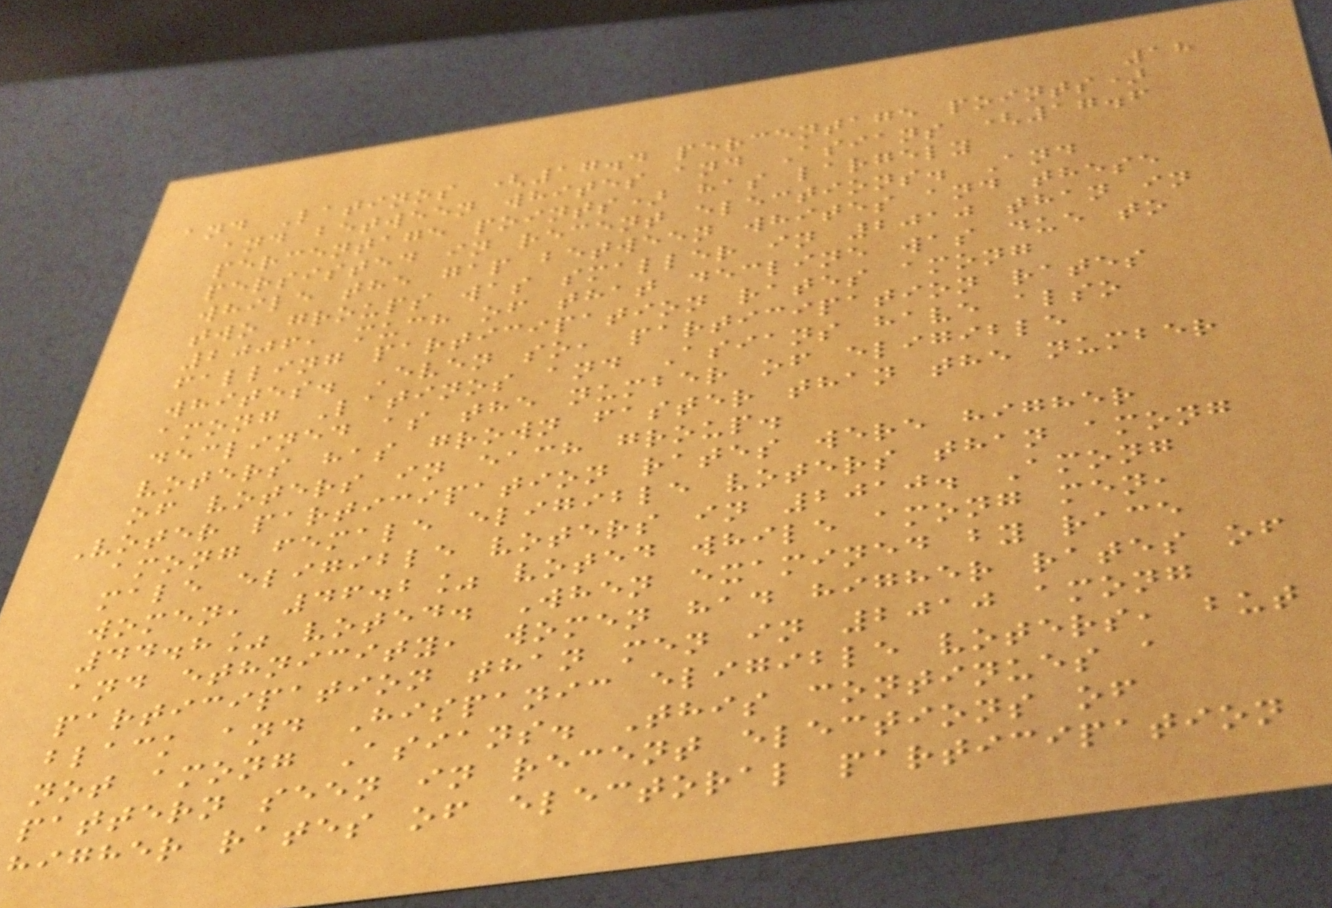18
and Latinos (17.4 percentage points)
and between whites and Asians (17.6
percentage points) has largely
persisted in recent elections. And
while the gap between whites and these
two groups was smaller in 2010 than in
2006, much of that decline was due to
falling participation rates among
whites. Even so, participation rates
among Latinos and Asians have also
declined as the number of eligible
voters has grown faster than the number
of voters in each group.
Voter participation rates were higher
among female eligible voters than among
male eligible voters in 2010. Among
women, 46.2% voted while among men,
44.8% voted. When examined by race
and ethnicity, women had higher rates of
participation than men in 2010 among
black and Hispanic eligible voters, but
not among Asians. This continues a
pattern seen in recent elections of
higher rates of electoral participation
